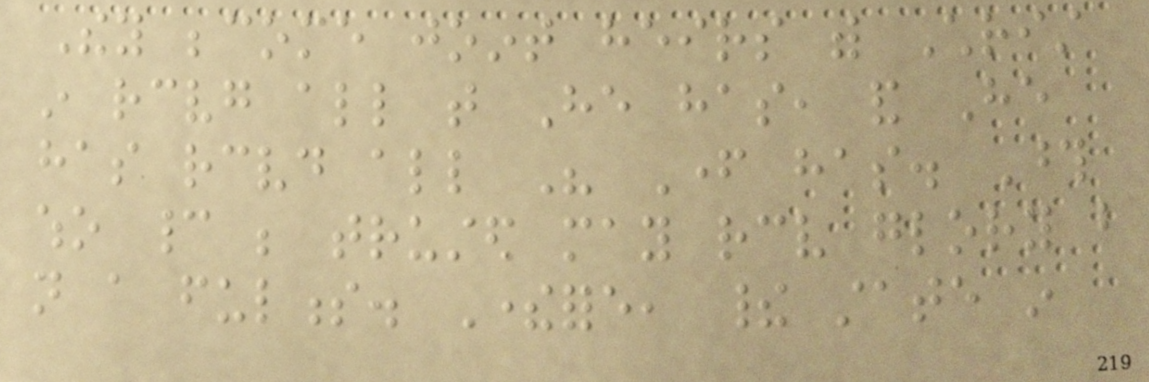They become joint heirs with Christ
in receiving all that He has, and He
has received all His Father has. Those
who cannot be trusted may receive glory but
not a fulness. Therefore, their state in
